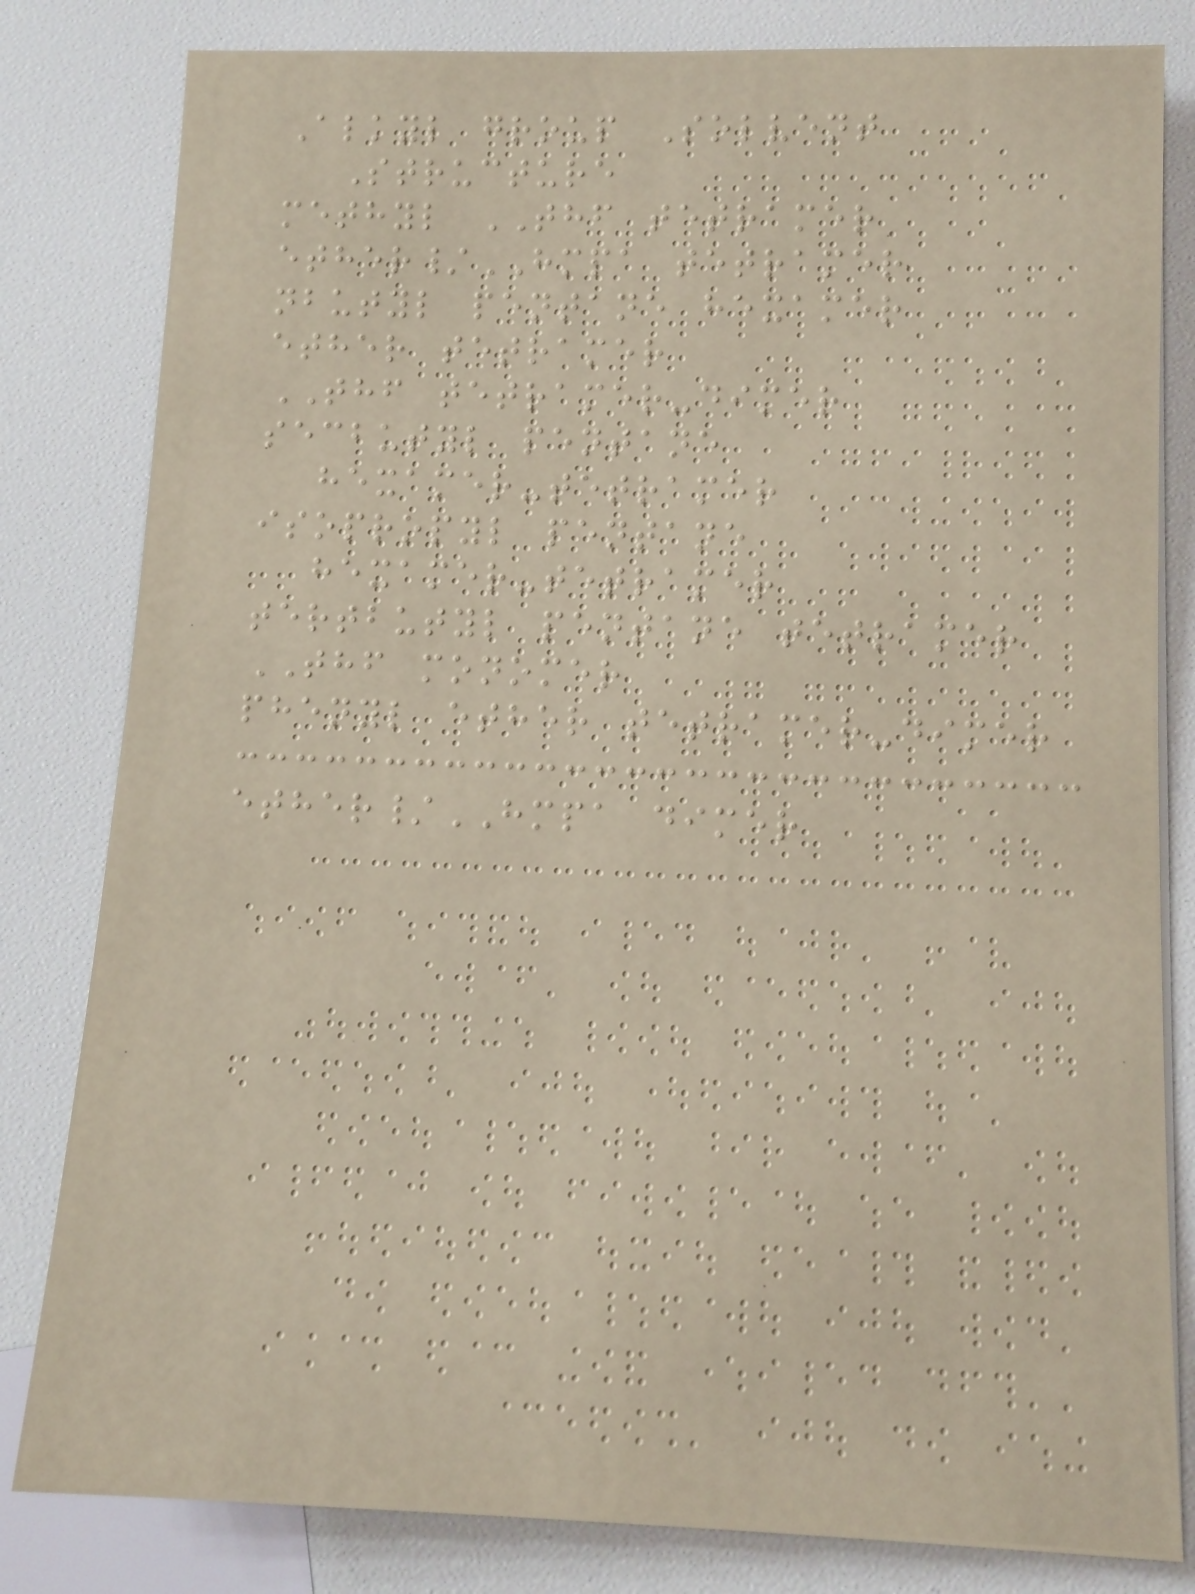Alkyl group Solvent
Structure
methyl THF tetramer
ether/HMPA tetramer
nbutyl pentane hexamer
ether tetramer
THF tetramer-dimer
secbutyl pentane
hexamer-tetramer
isopropyl pentane
hexamer-tetramer
tertbutyl pentane tetramer
THF monomer
phenyl ether tetramer-dimer
ether/HMPA dimer
